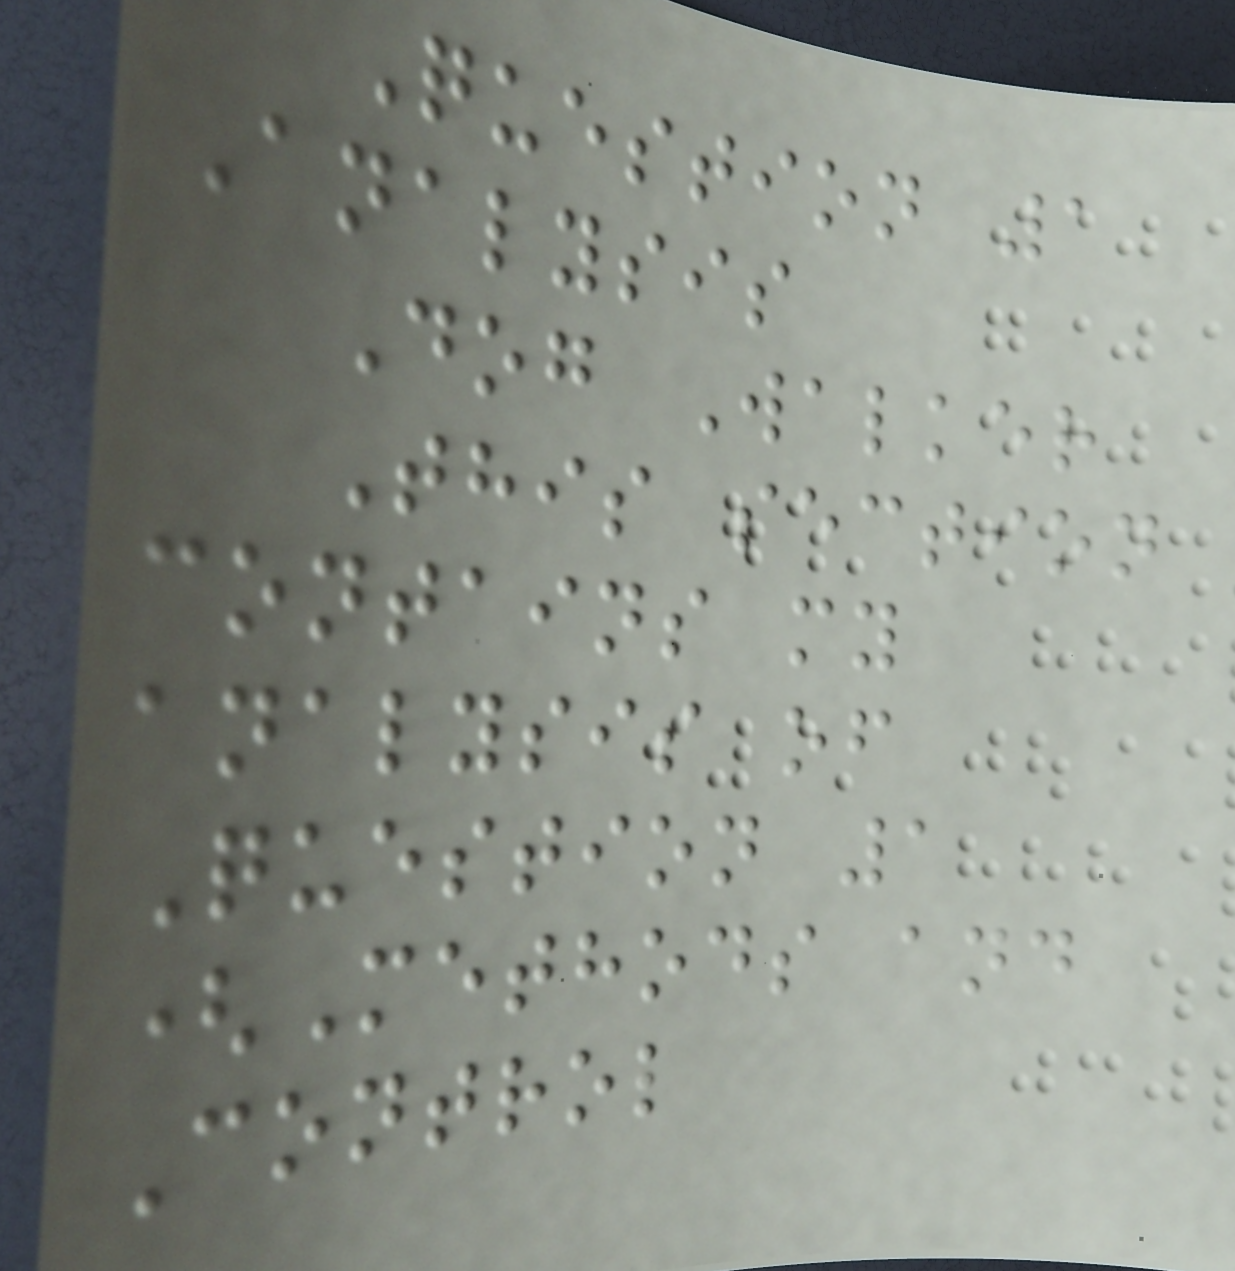Question 1
Analysis
Dog Walker
This section
contains my
analysis of
Question 1
(Methods and
Control
